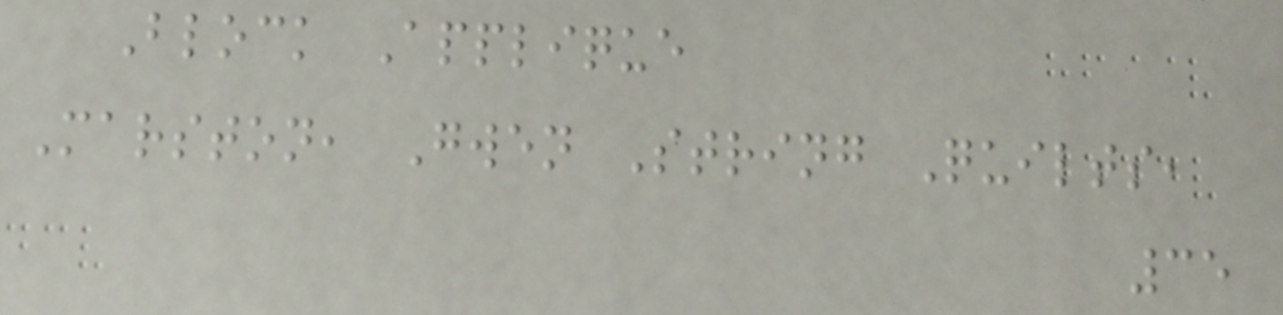Block Applique
Marston, Gwen String Quilts,
35
